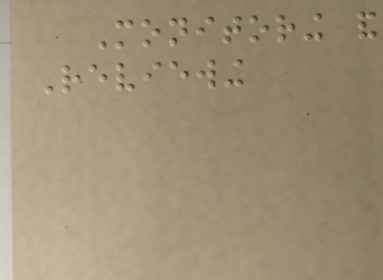Monitoring and
Reviewing
